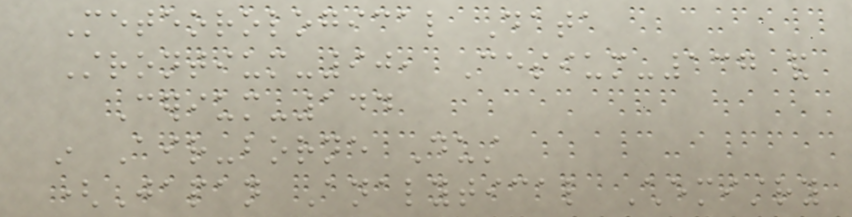Meteorological Data
Strontium-90, Cesium-137 and
Cerium-144
in Air-borne Dust
(Japan Analytical Chemistry
